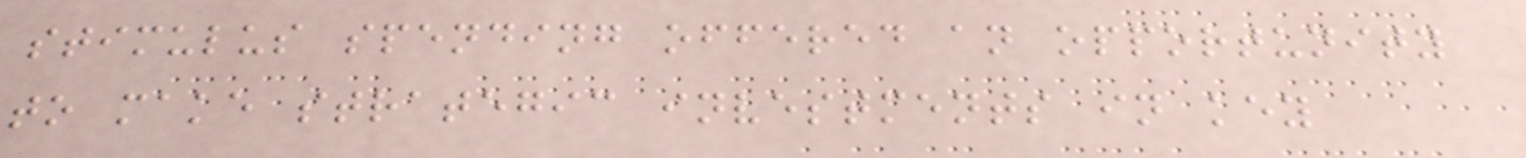stimulus spending offered an opportunity
to make strategic investments in key
